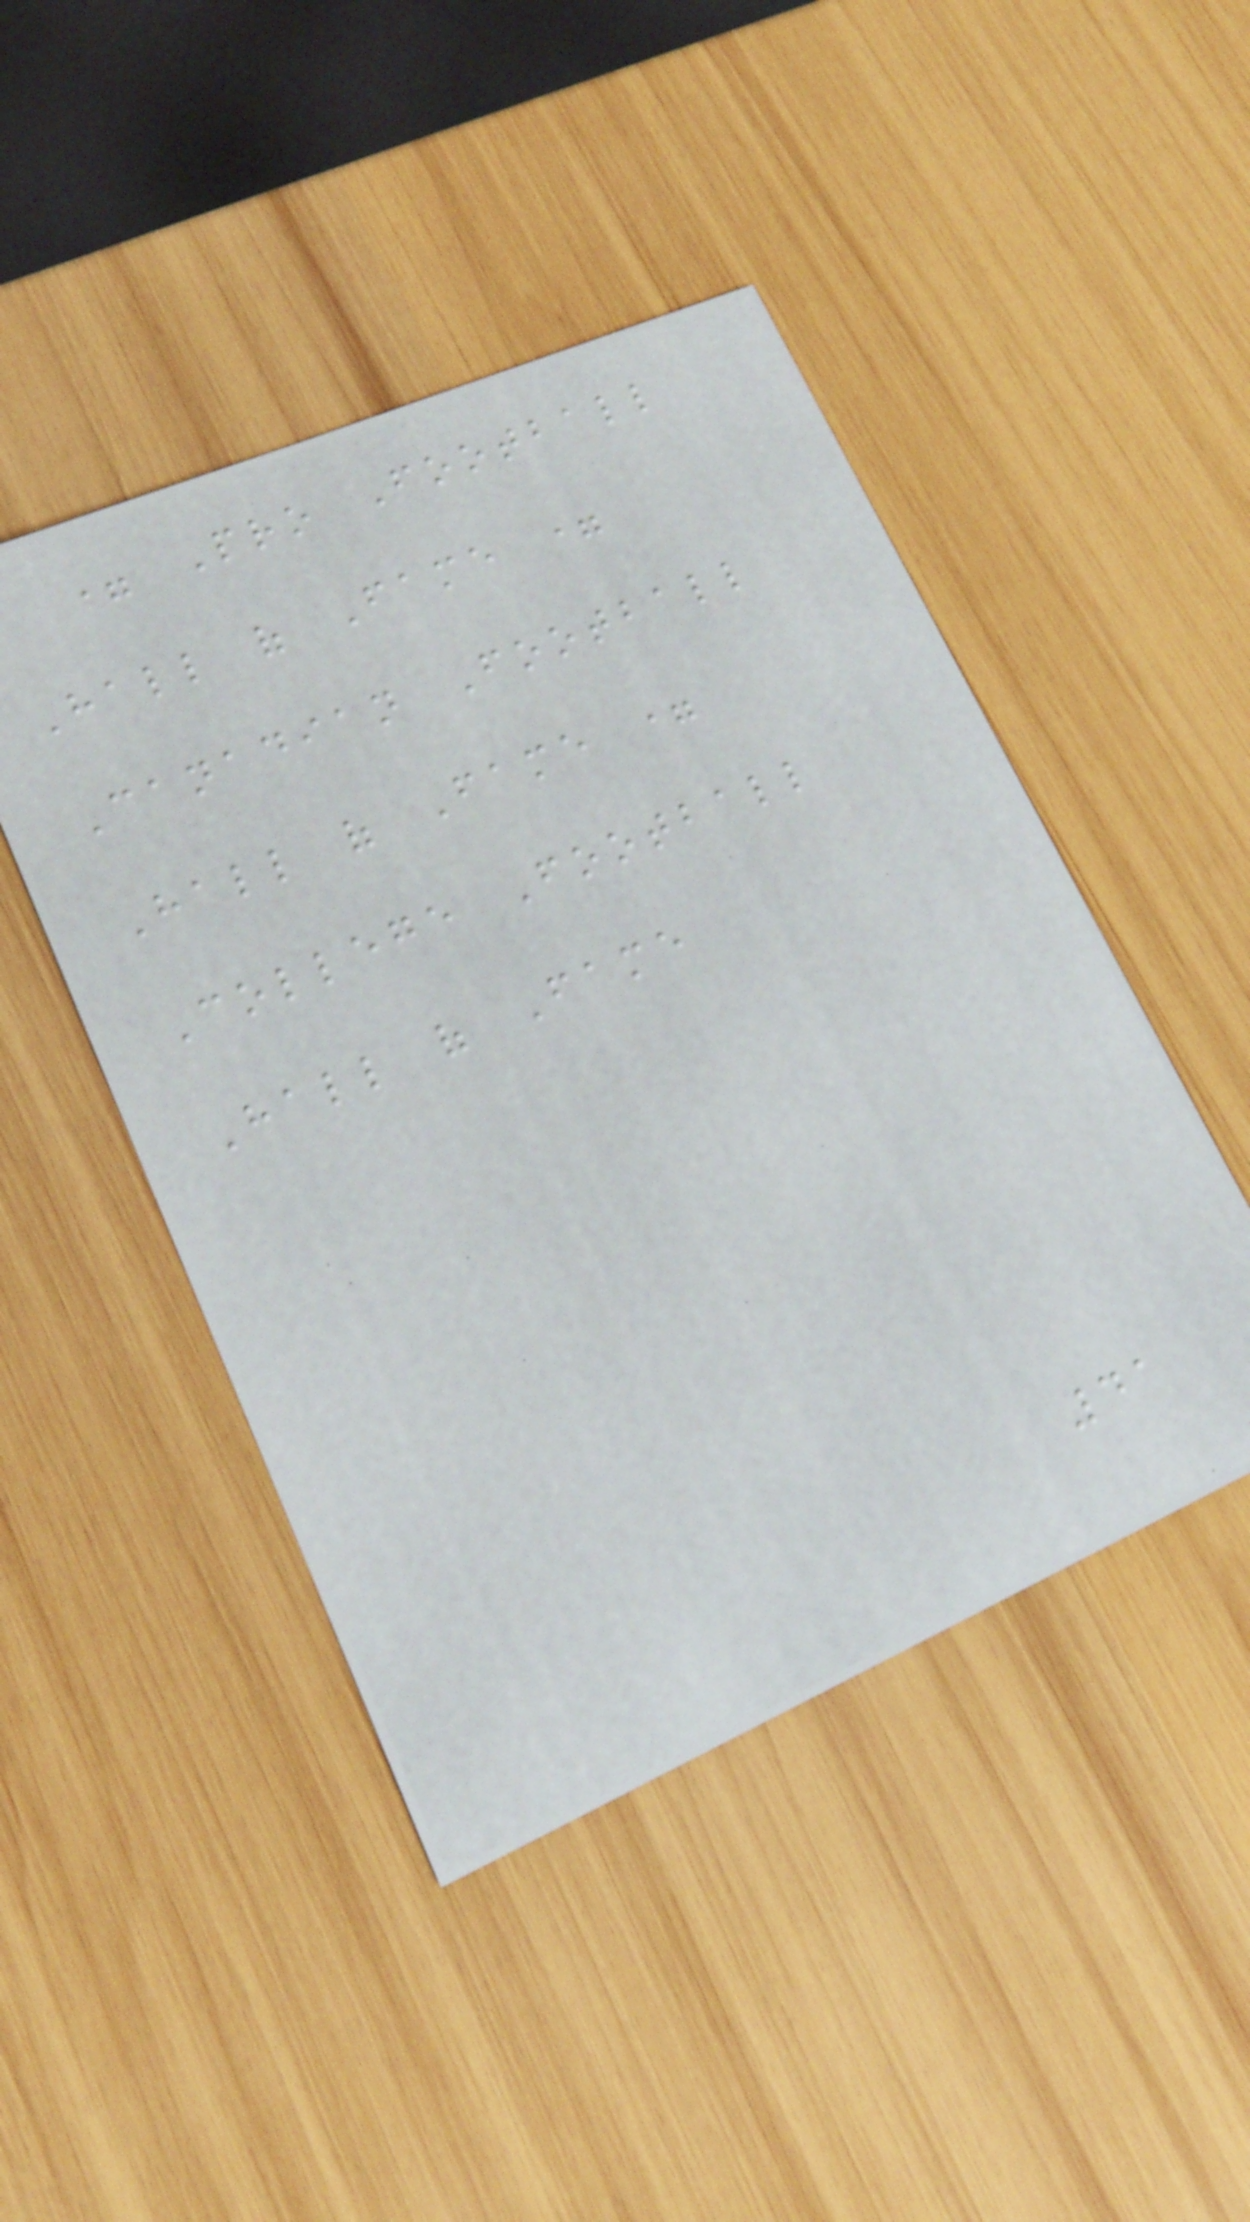= Pro Football
Hall of Fame =
Canadian Football
Hall of Fame =
College Football
Hall of Fame
41
